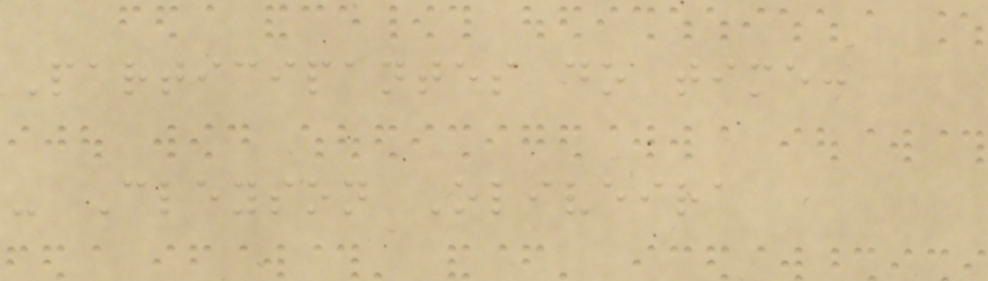Participantes do time:
- Cleyson Oliveira
